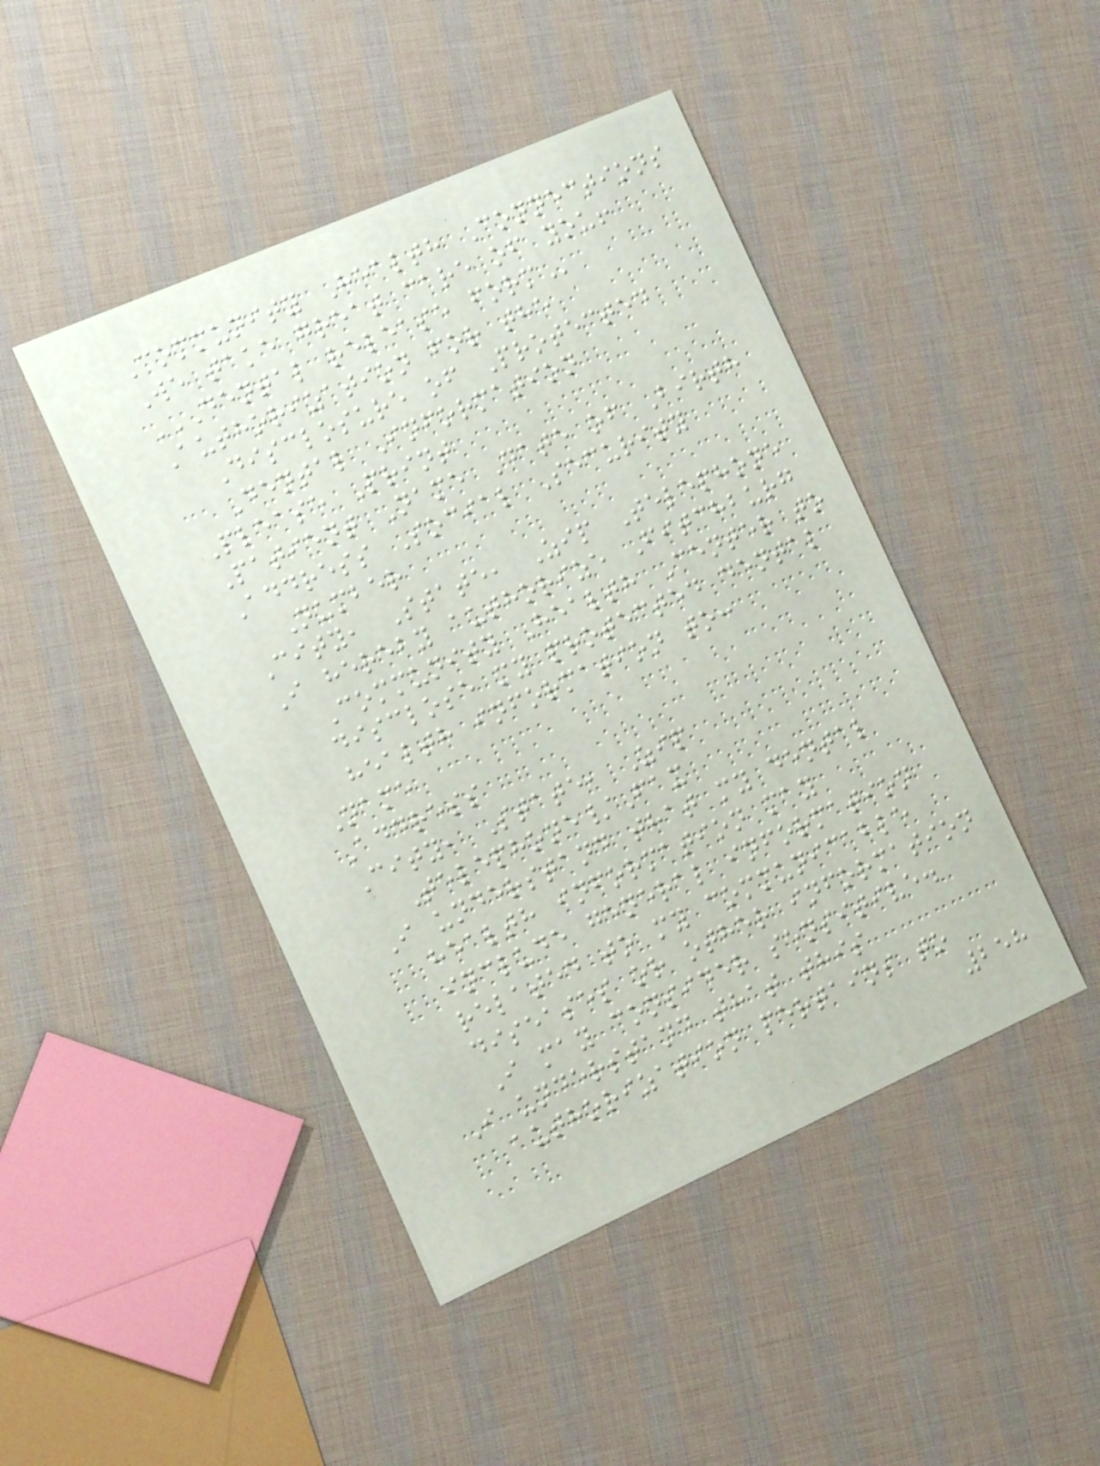Community Health Connections
We take great care of you!
DENTAL RELEASE FORM
Authorization for the
Disclosure of Protected
Dental Information
Please Print
Patient Name Date of Birth
Address Social Security
Number
City, State, Zip Telephone
I hereby authorize Fitchburg
Community Health Center to
disclose my protected dental
health information to:
Name
Address
City, State, Zip
Telephone/Fax
I understand that my dental
health information may
include general information
related to my communicable
diseases or other information
I may consider sensitive.
I understand that this
authorization pertains to
258
